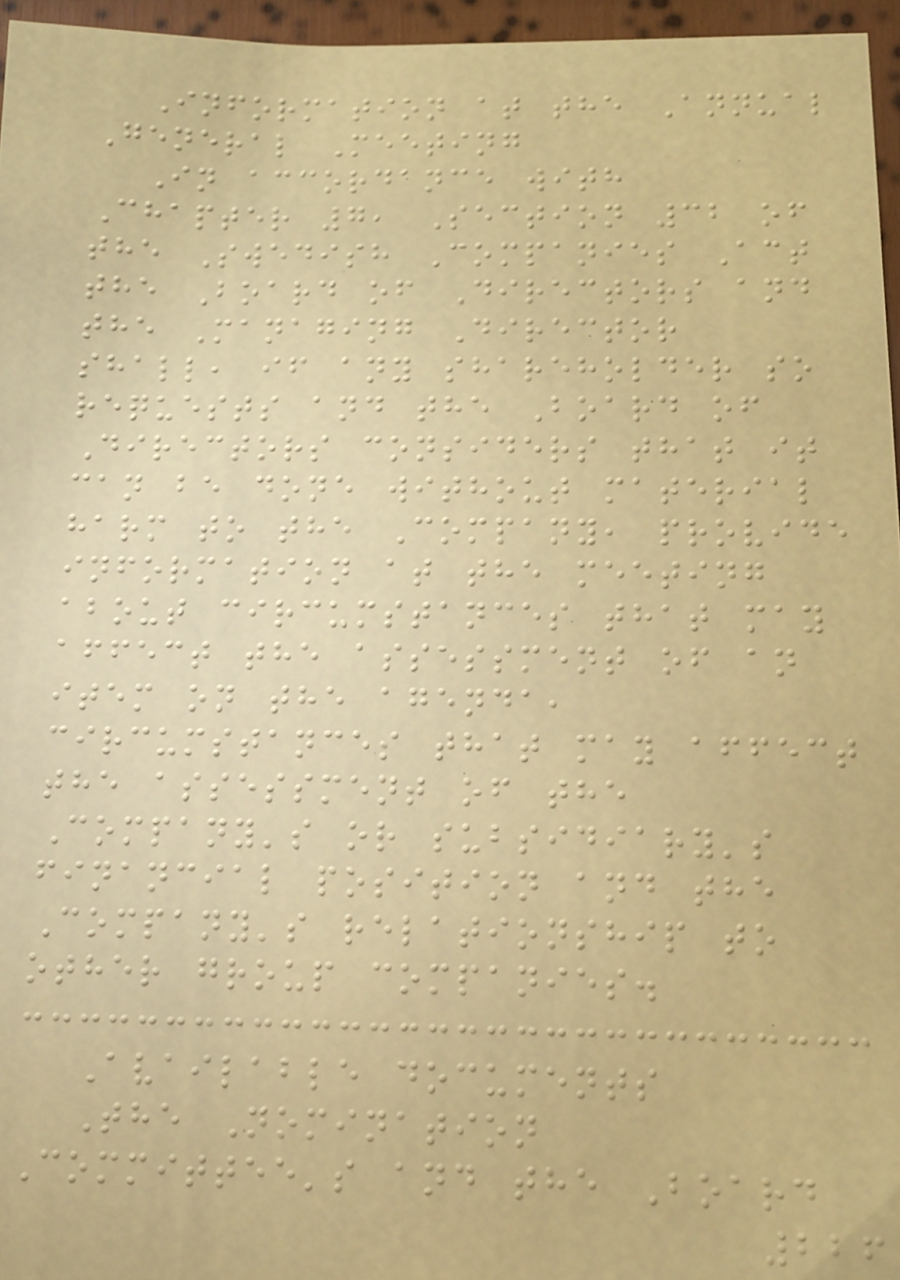Information at the Annual
General Meeting
In accordance with
Chapter 7, Section 32 of
the Swedish Companies Act
the Board of Directors and
the Managing Director
shall, if any shareholder so
requests and the Board of
Directors considers that it
can be done without material
harm to the Company, provide
information at the meeting
about circumstances that may
affect the assessment of an
item on the agenda,
circumstances that may affect
the assessment of the
Company's or subsidiary's
financial position and the
Company's relationship to
other group companies.
Available documents
The Nomination
Committee's and the Board
226
